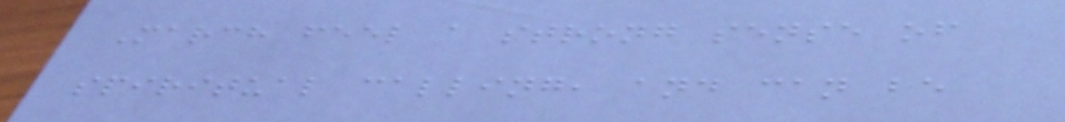March feel a strong sense of
spiritual calling, and can be
